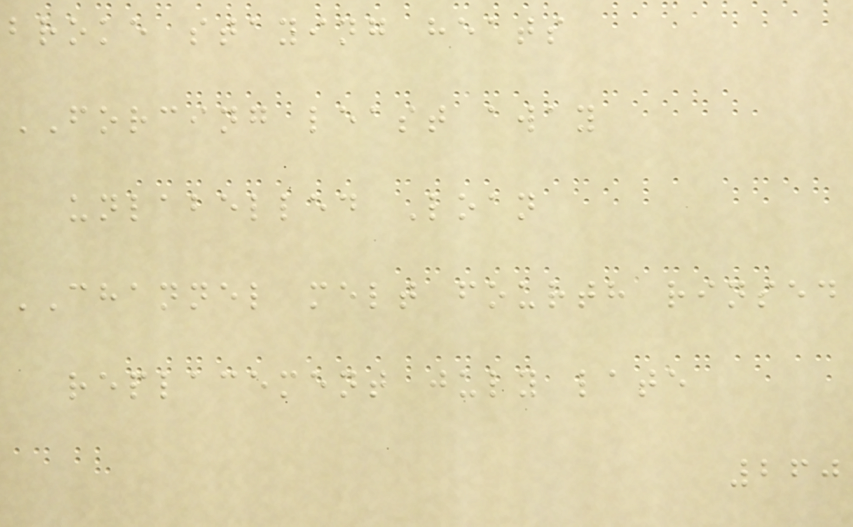broke staying heats
FORCING least away
unlabelled Loan
CHANNEL melt fourth rinsed
replacement july late
260
